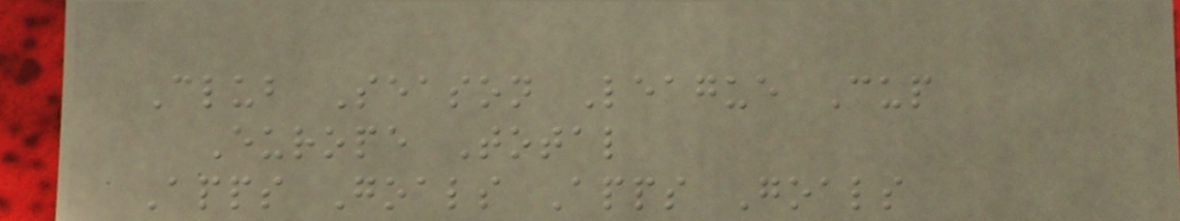Club Season League Cup
Europe Total
Apps Goals Apps Goals
